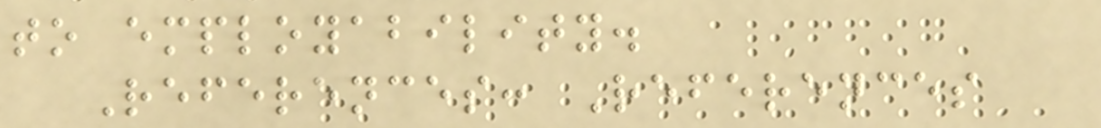to employability.
References: References
